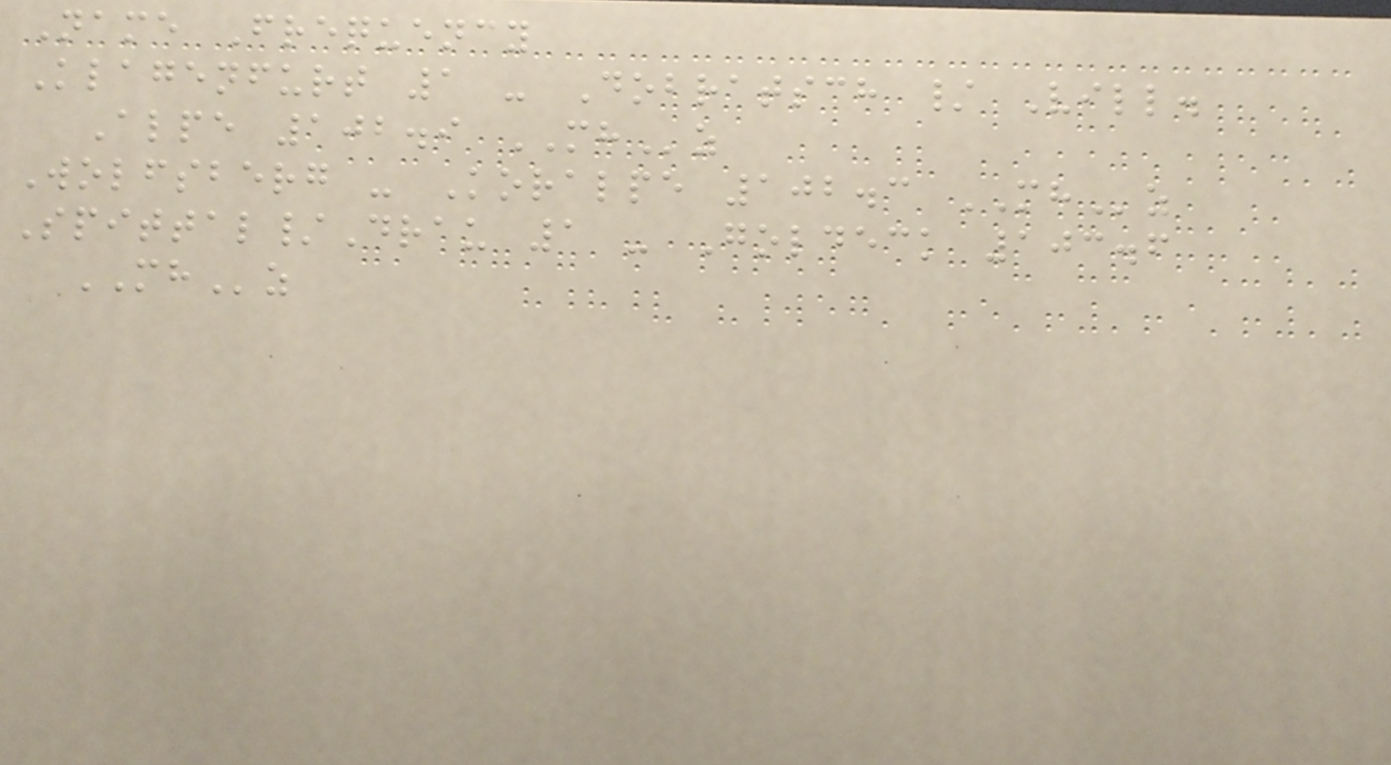Name Frequency
Klagenfurt 1 - Dobratsch / Vill.
Alpe 102.9 MHz
Wolfsberg - Koralpe 102.3 MHz
Spittal/Drau 1 - Goldeck 103.6
MHz
